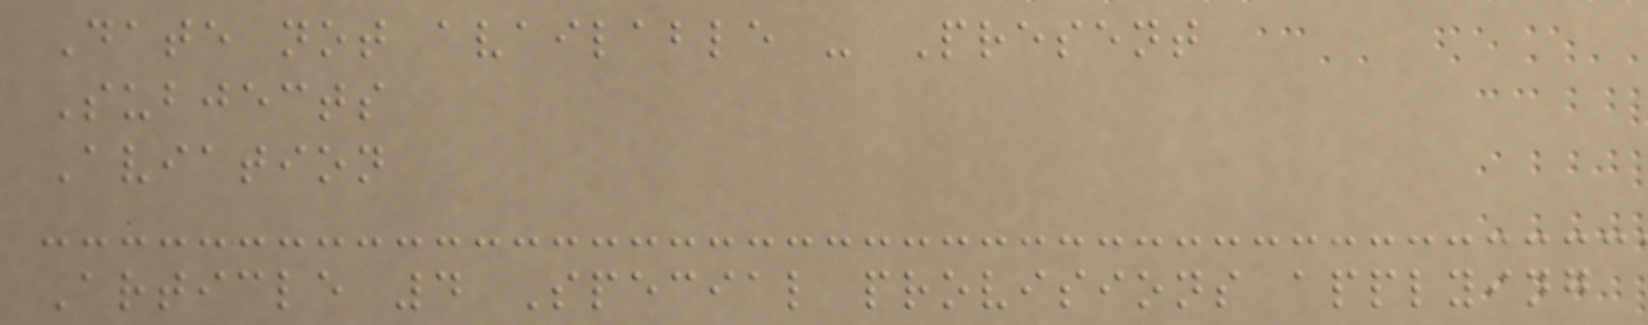Date not available - Present
Subjects
Aviation
Article 4 Special provisions applying
